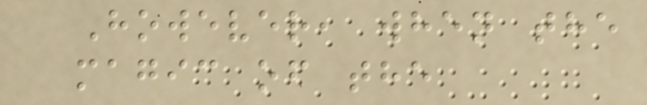However, when the
magic of the
